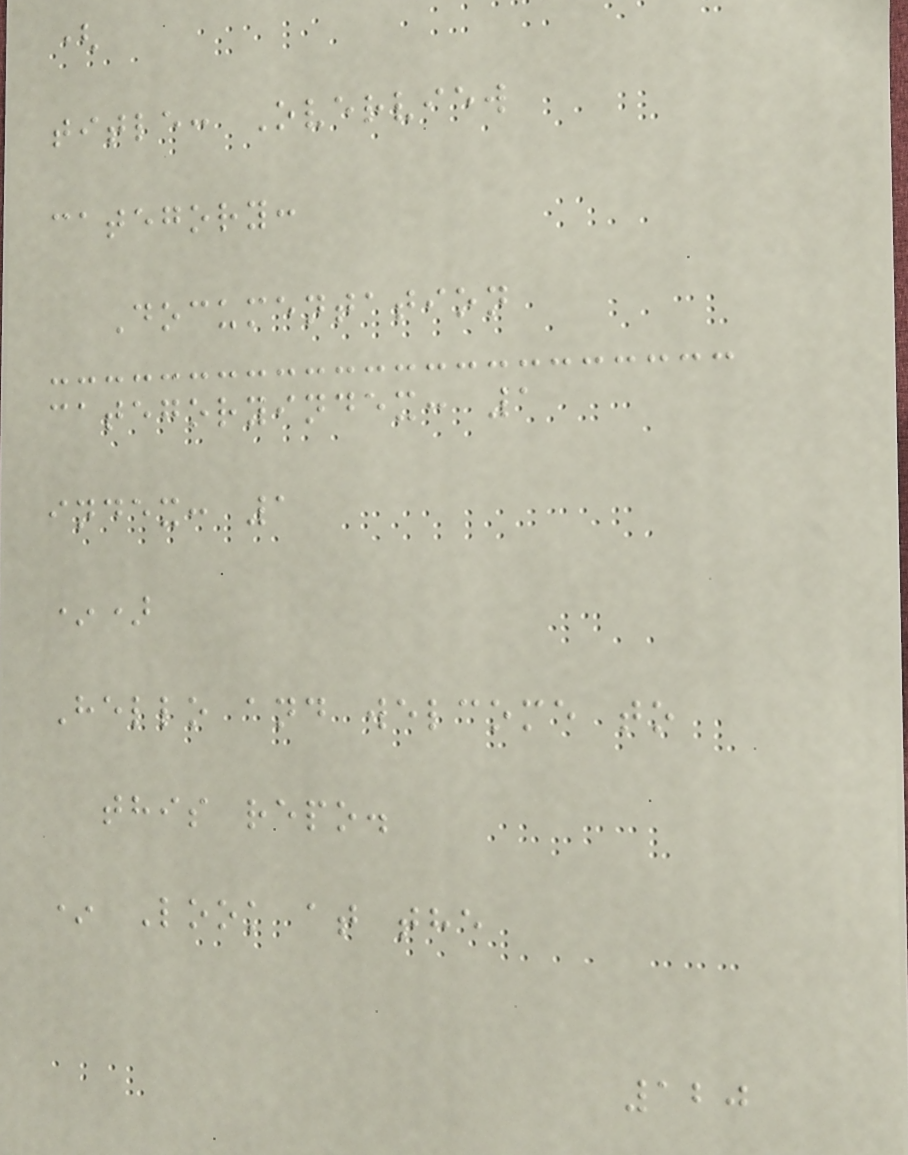(
title: Overview
category:
Documentation
categoryindex: 1
index: 1
*)
Hello and welcome to
this repo.
* Look at the
120
